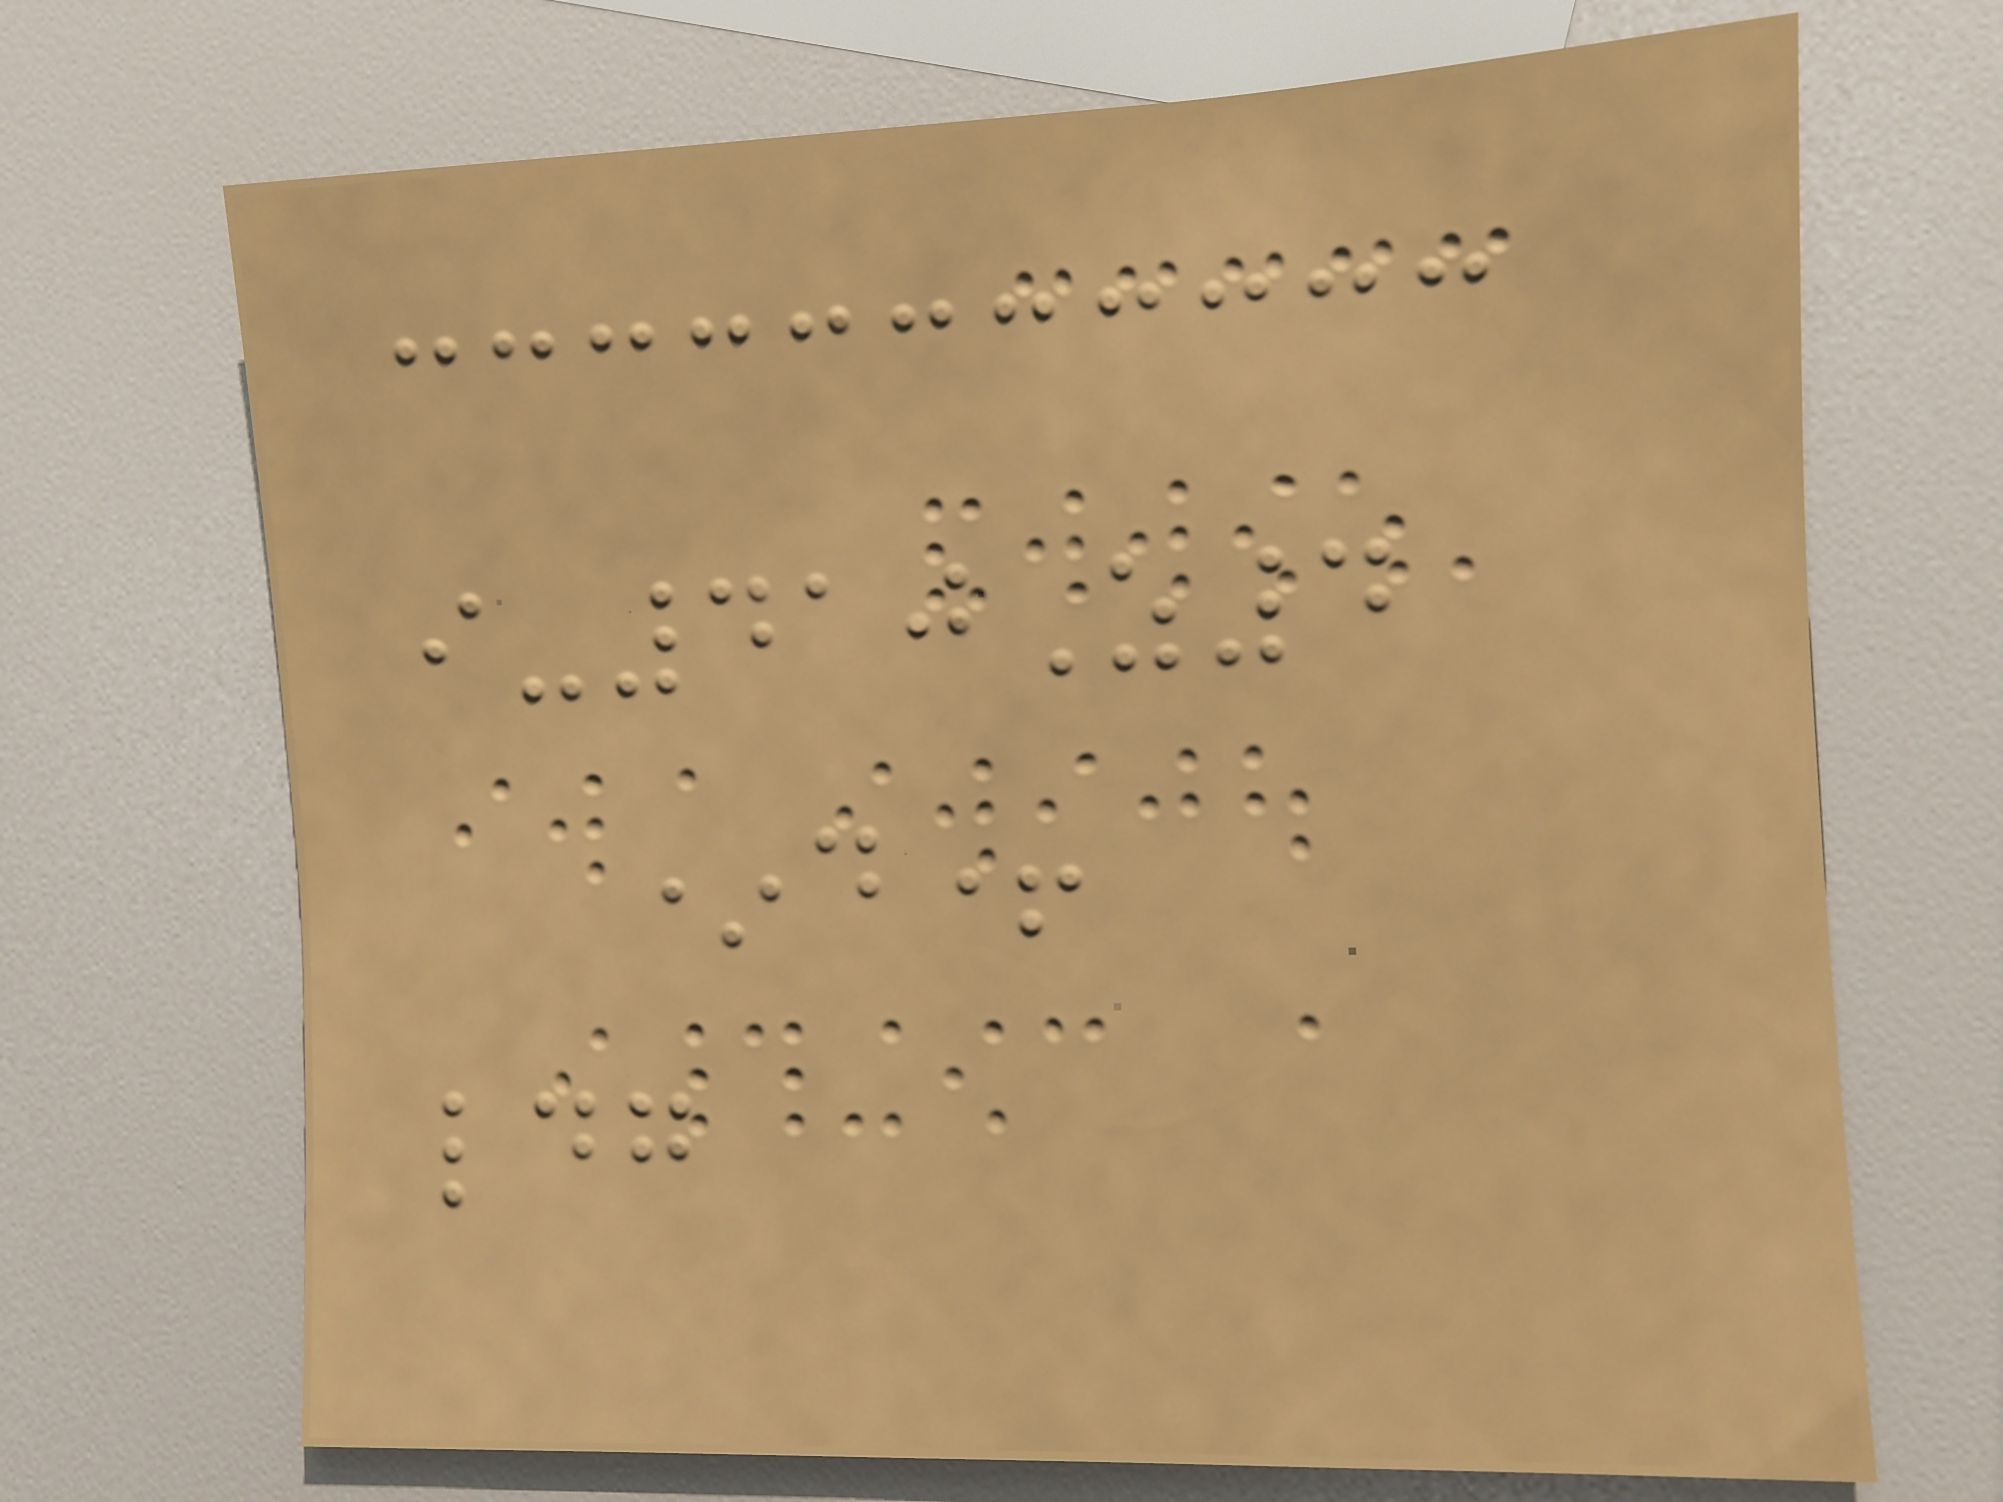i-410Z4
*d+
ldg
